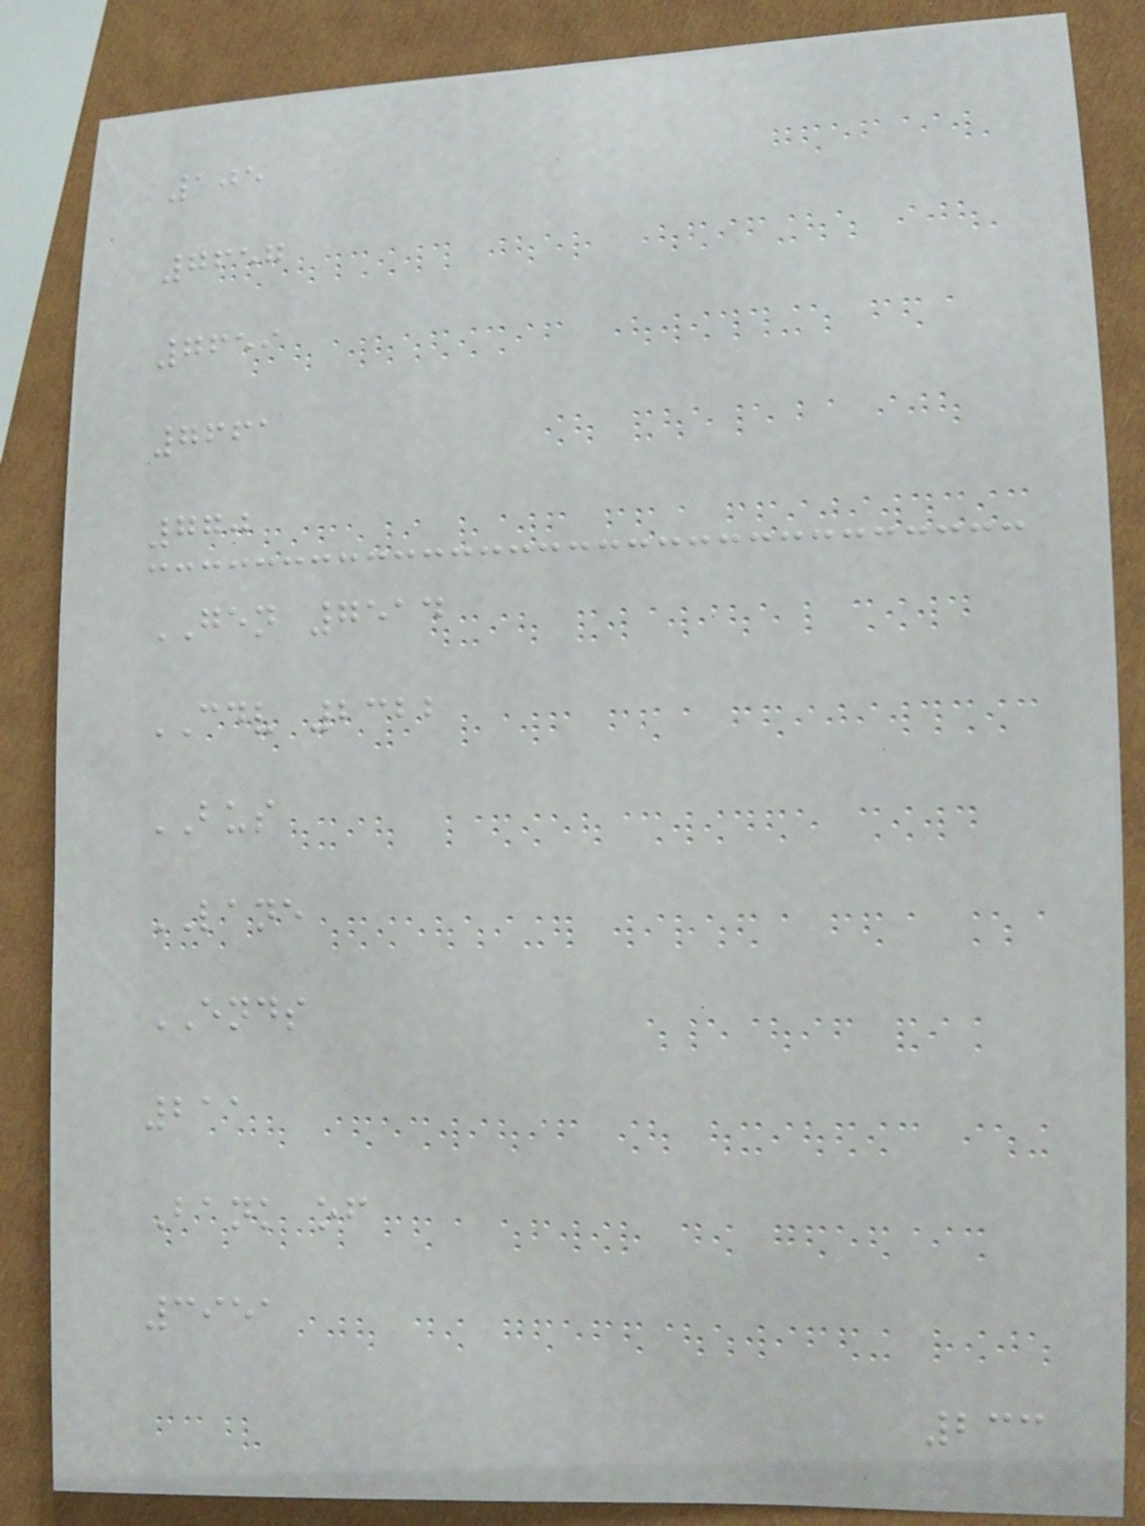105
7657
7659
7661
770
GEN 7514
CDV 2322
BUS
LANE
ENDS
211
Bank of
3951
233
